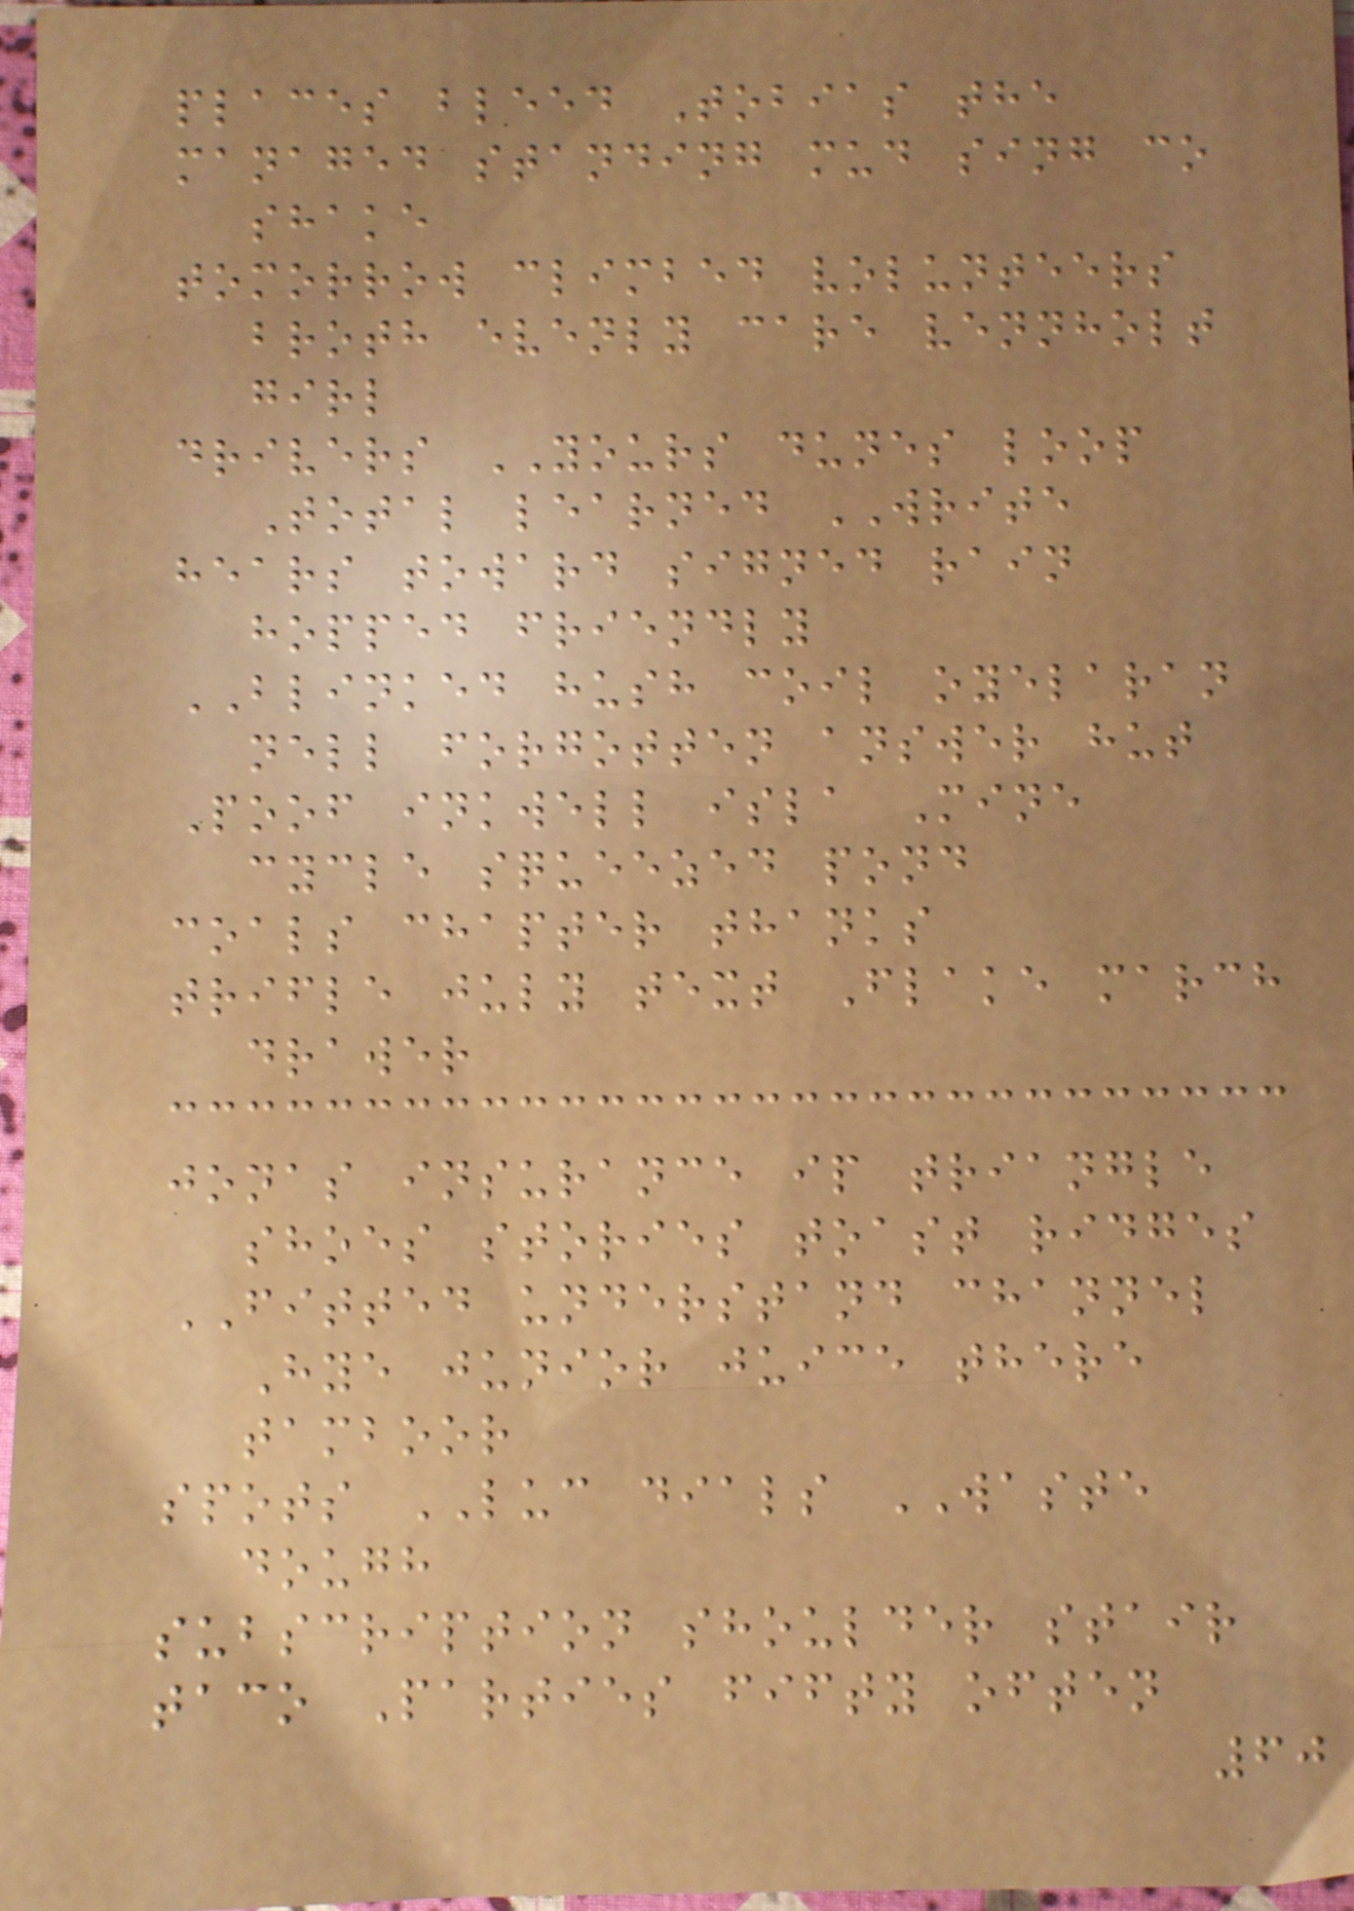places bleed Tobias the
managed standing mud sing co
shake
tomorrow climbed volunteers
broth evenly care vennholt
girl
drivers YOURS dunes loop
Total learned WRITE
hears toward signed rain
hopped friendly
BLINKED hush coil oyelaran
nell forgotten answer hut
Poof inkwell isla Mine
cycle squeezed pond
coals chapter thanks
trifle july text Flake march
drawer
jonas insurance ip triangle
shoes stories toast ridges
FITTED understand channel
Hye junior juice there
tamboor
spots LUC dials WASTE
dough
subscription shoulder stair
taco Parties fifty often
60
